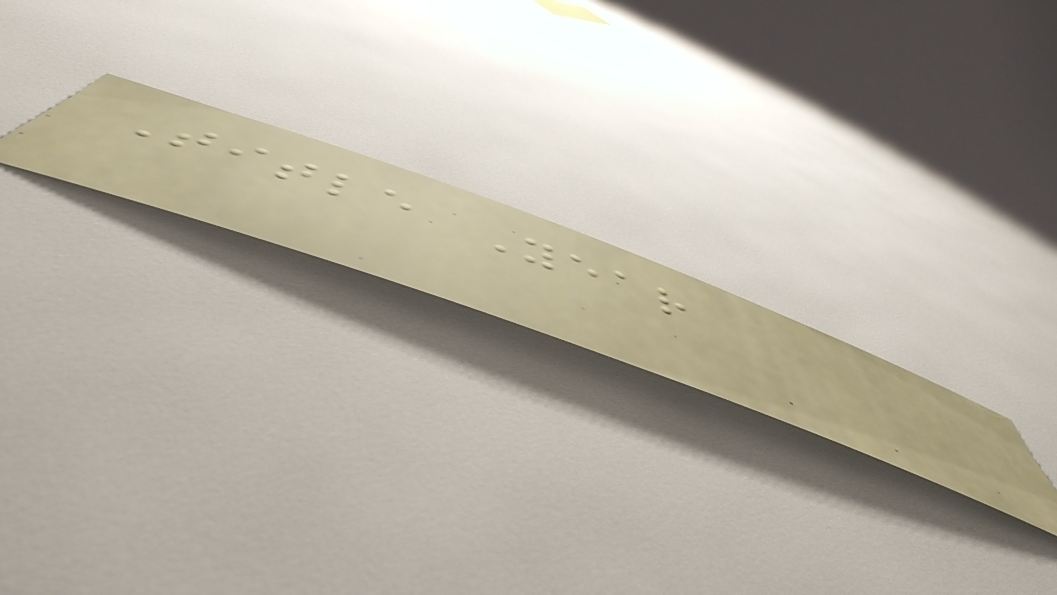Title Year
